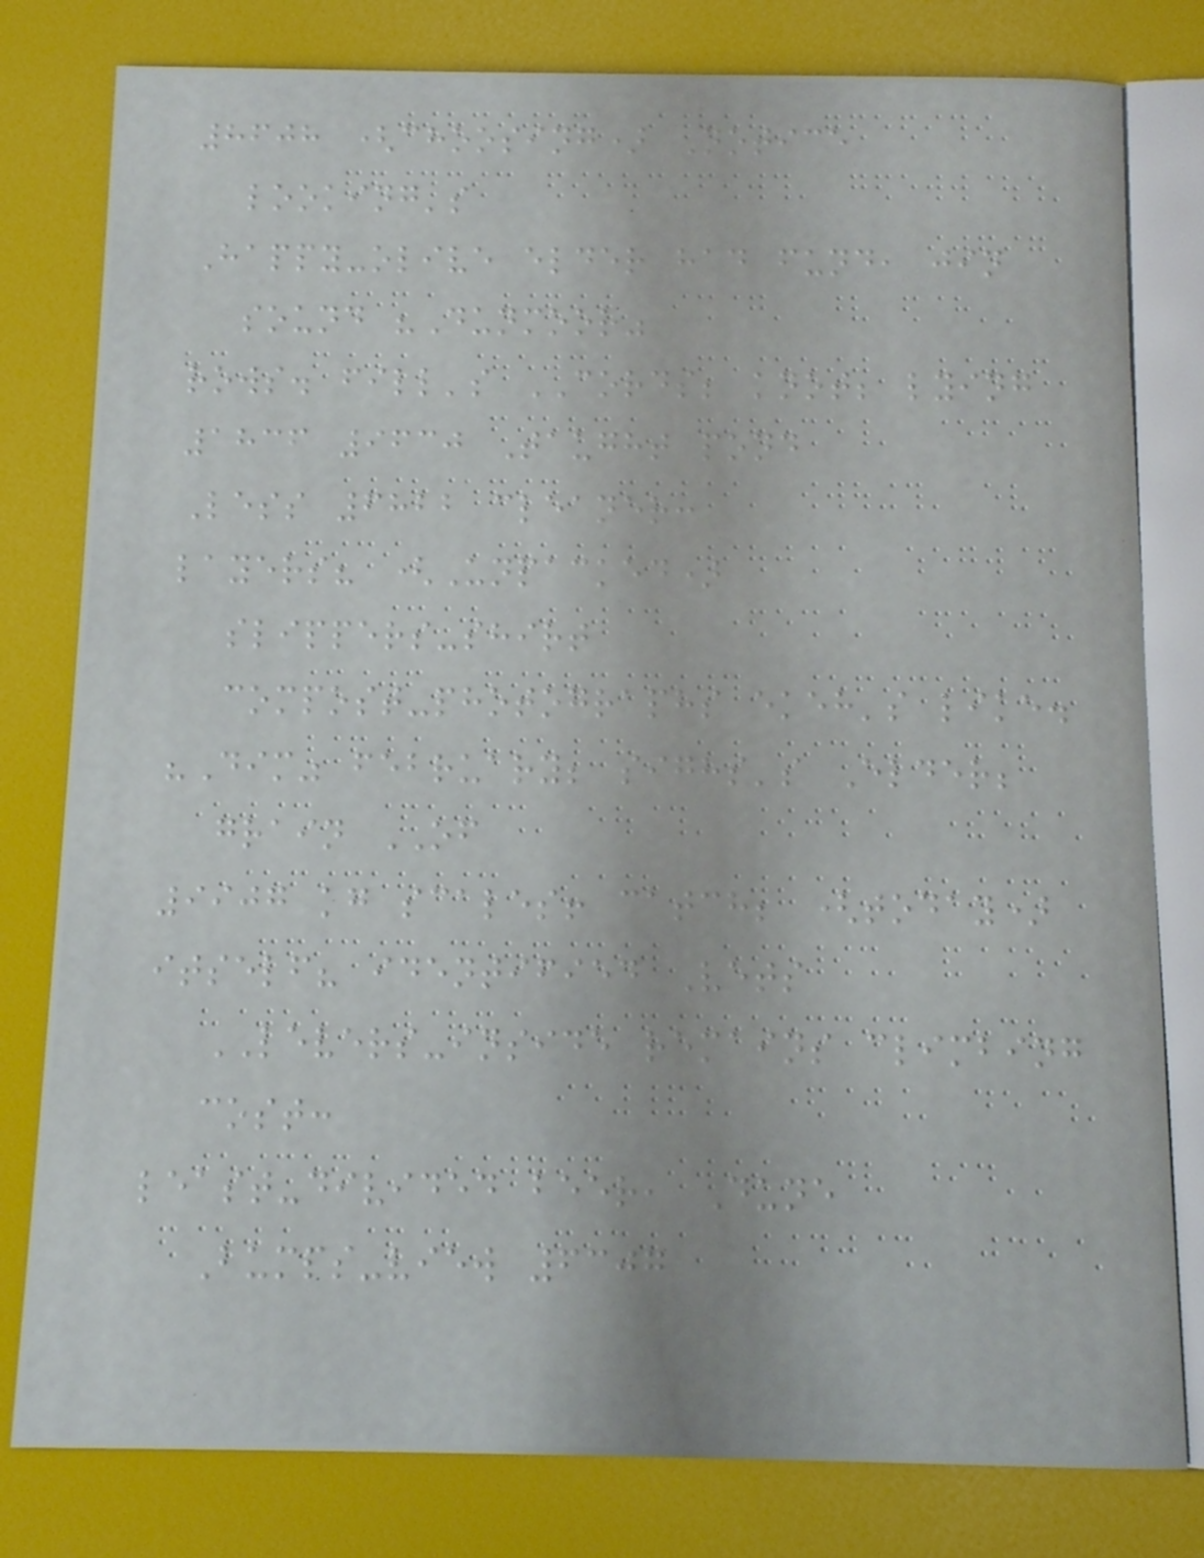8608 (choosing) Notice
looking's
Happy-olive elder had fund, jin
sound "Dunmoor"
rows. fill's CORDS; knot; lying
1836 9630 Taught pond
Less 6822 cleaner:
layers? (Unpacked)
slippers-shirt
compost-photographs ekeh's like.
"Dim" february; sighs's Elder;
grain OF
9907 kg scales! catch; (today)
itself? identified Vets
LEVERS-inside remains climbing
cost:
least-divided beer, Dune
Bumps-view 6307
